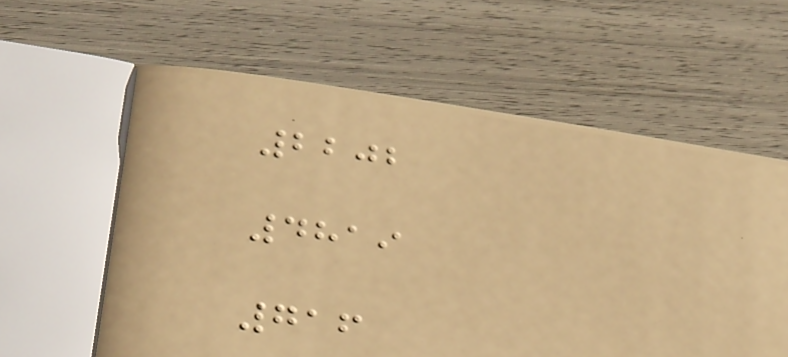2202
4819
716
